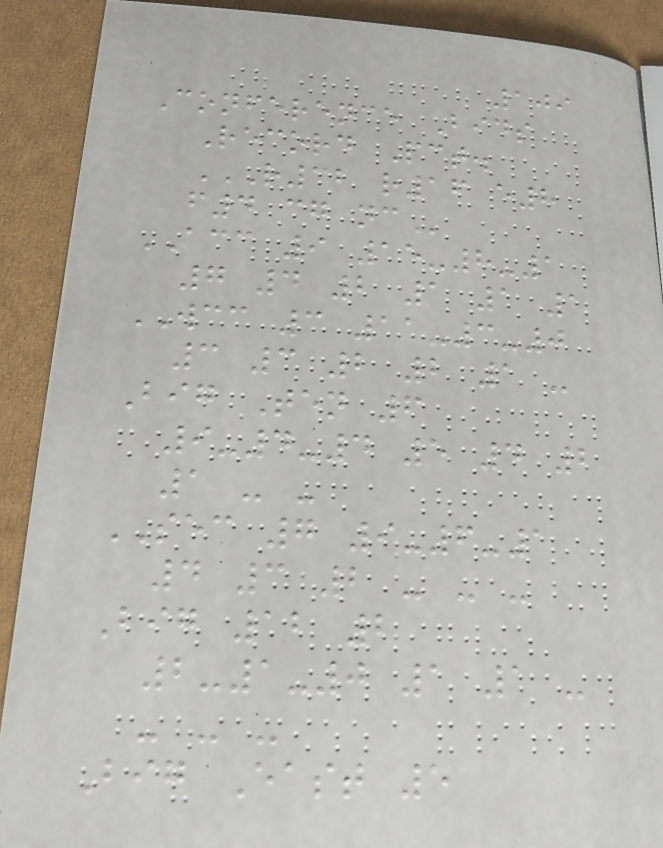109
Conference Bids
Record Pct.
R32 R16 E8
F4 CG NC
ACC 9 15-8-1
7 4 2 1 1 1
WCC 3 11-3-0
3 3 2 2 1 -
Big Ten 6
9-4-4 5 4 2
1 - -
SEC 7 9-6-1
4 3 2 - - -
Big 12 2
2-1-0 1 1 -
- - -
Big East 5
